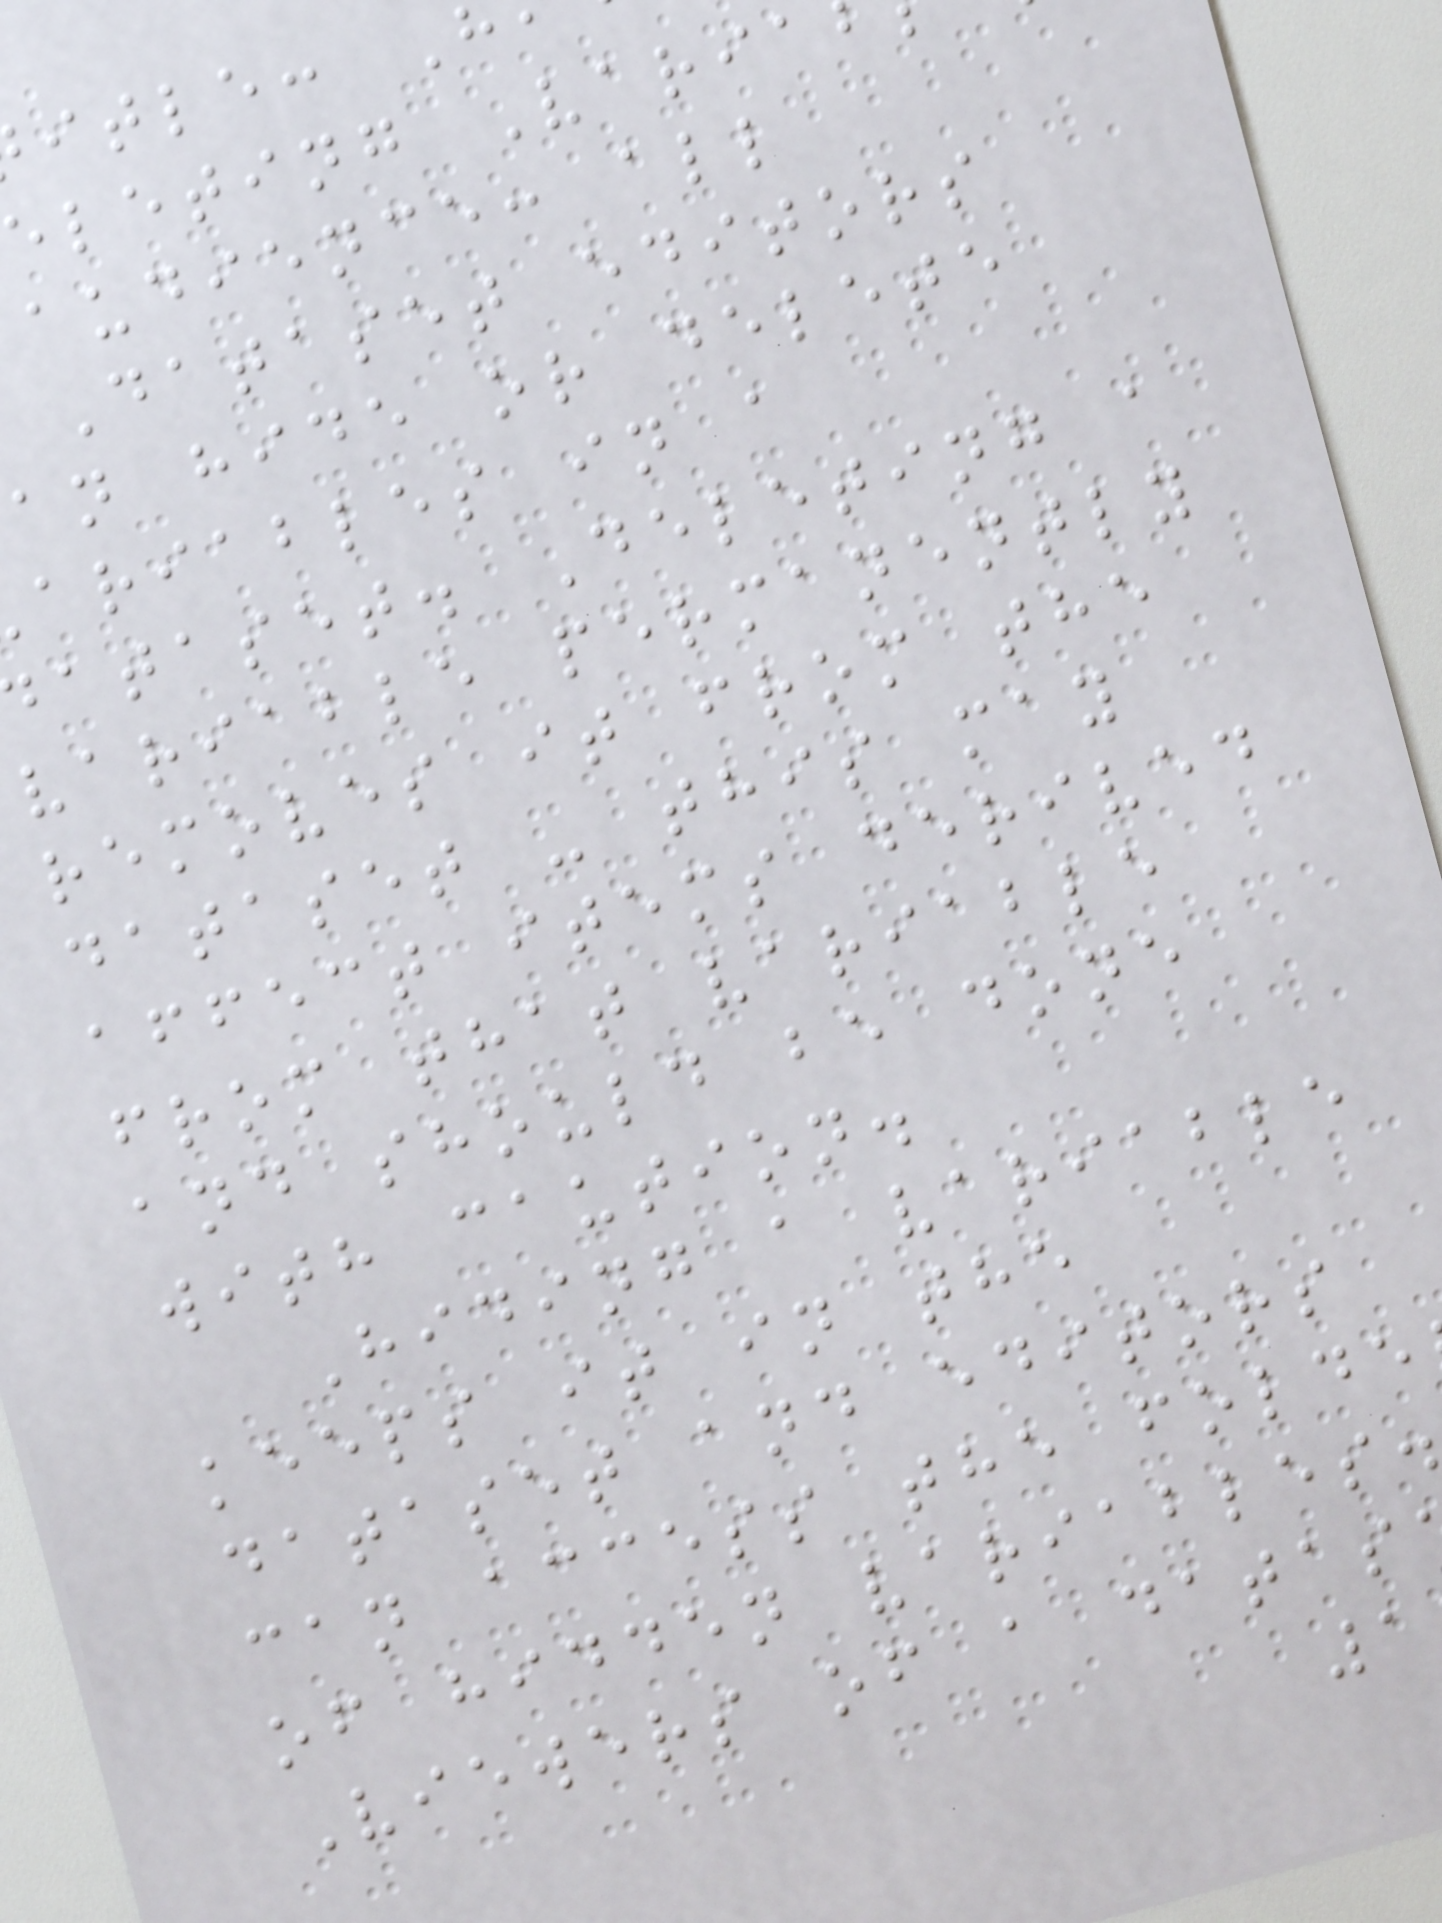itle:
eleting Varia
audience: all
Dataset editors
an hide or delete
ariables in a
ataset. Deleting a
variable permanently
removes it from the
dataset - this may
affect items derived
from that variable
and should be done
with caution.
Hiding a variable
keeps it in the
dataset and editors
can access the folde
of hidden variables.
Viewers of a datas
